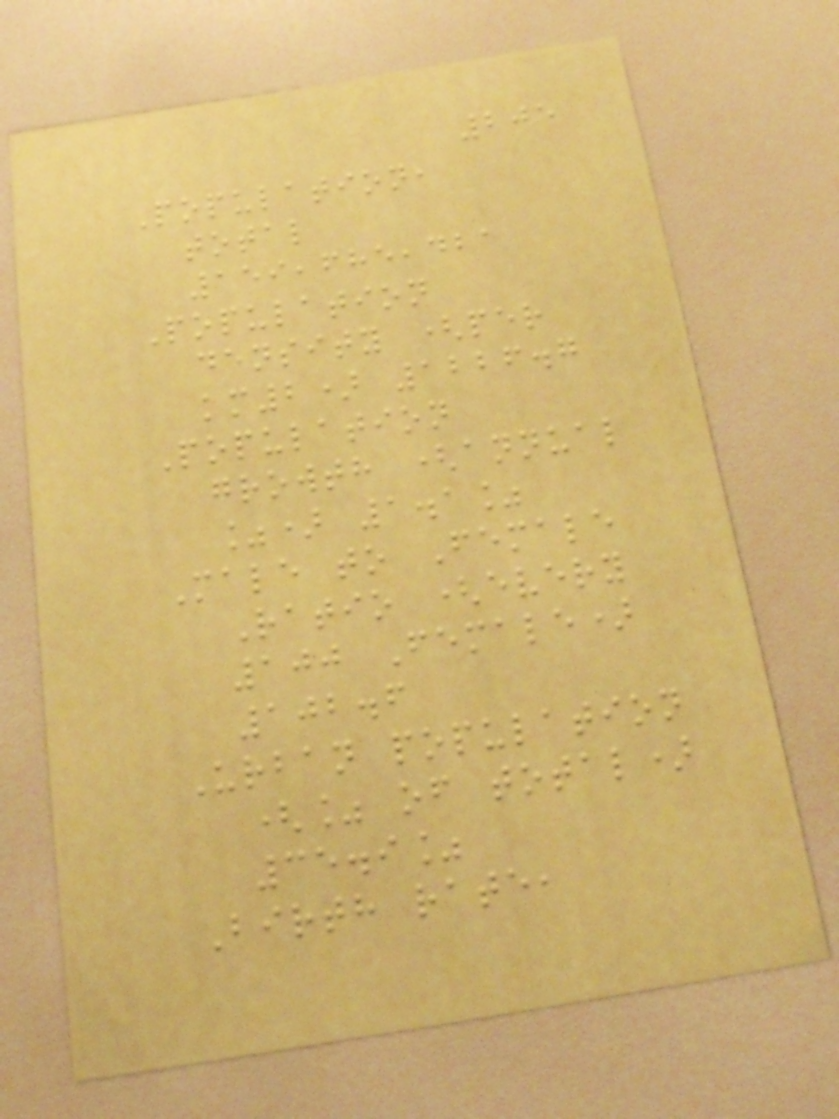205
Population,
total
159,685,421
Population
density (per
km2) 1226.7
Population
growth (annual
%) 1.1%
Male to Female
Ratio (every
100 Female)
102.6
Urban population
(% of total)
35.9%
Birth rate,
